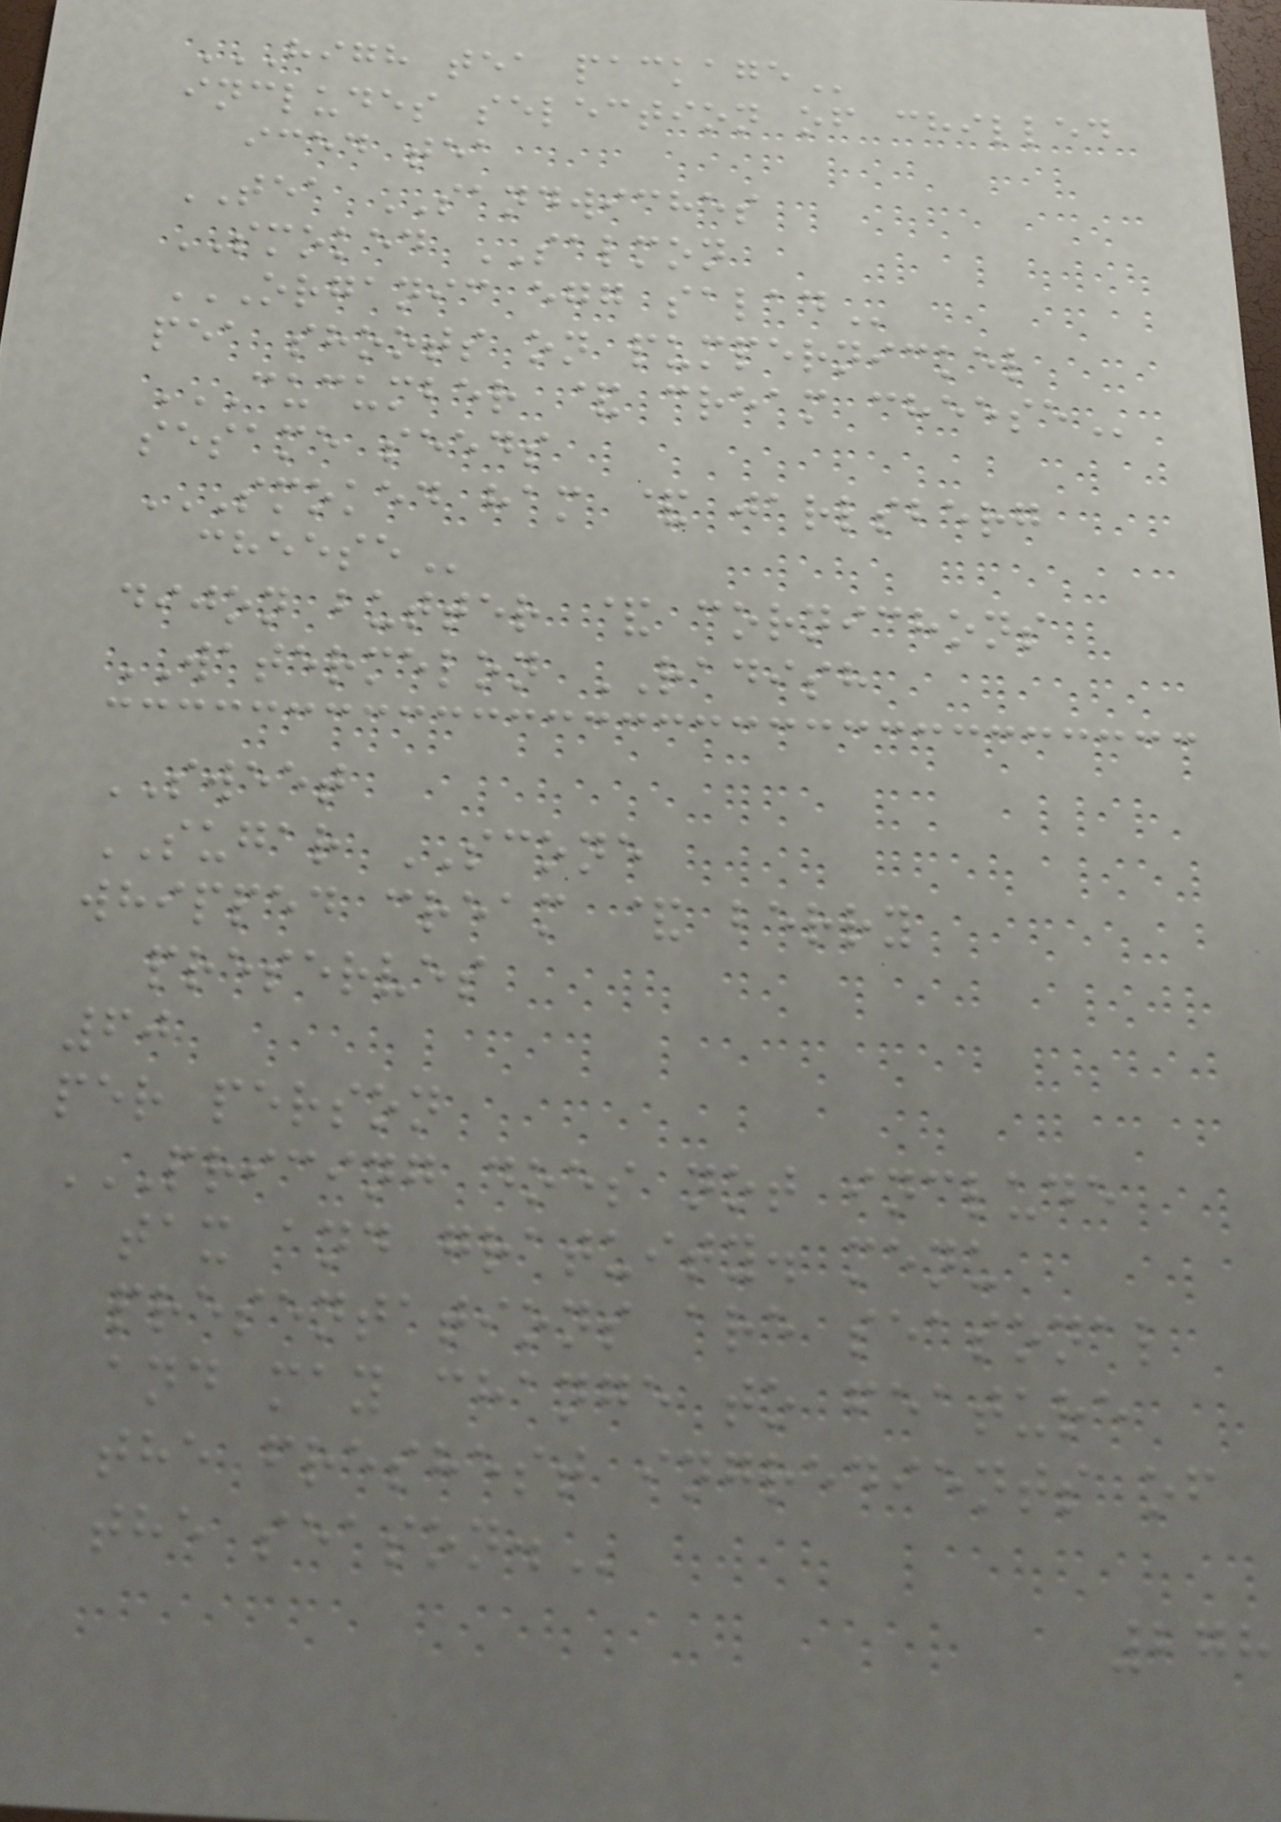HIGH TEA PACKAGE
includes selection of chilled
iced tea
TEA SANDWICHES
SMOKED SALMON
ORGANIC EGG SALAD
pea shoots on pumpernickel
CUCUMBER & CREAM CHEESE
sesame seeds
SMOKED HAM & JARLSBERG
CHEESE
dijon butter & cornichons
WATERMELON RADISH
SWEET
SUGAR SCONE
whipped cream & berry
preserves
60
per person
PRICING DOES NOT INCLUDE
TAX AND GRATUITY. MENU
PRESENTATIONS ARE SEASONAL
AND MAY CHANGE TO FEATURE
THE FRESHEST INGREDIENTS OF
THE SEASON.
278
